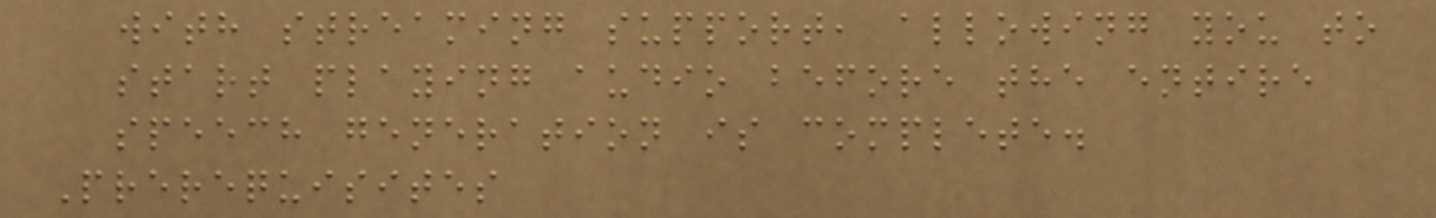with streaming support, allowing you to
start playing audio before the entire
speech generation is complete.
Prerequisites
